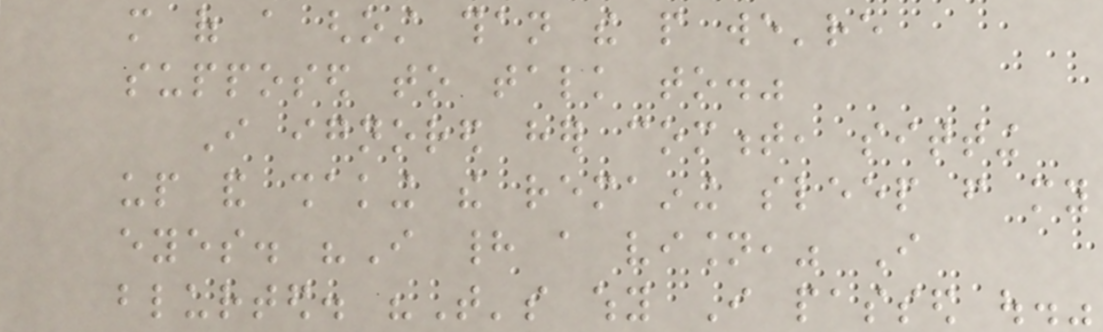more of a ghost than the people we're
supposed to talk to."
I ignored her comment, sitting
up and shaking the remaining sleep from my
eyes. "I had a vision," I
blurted. "That's why I passed out."
